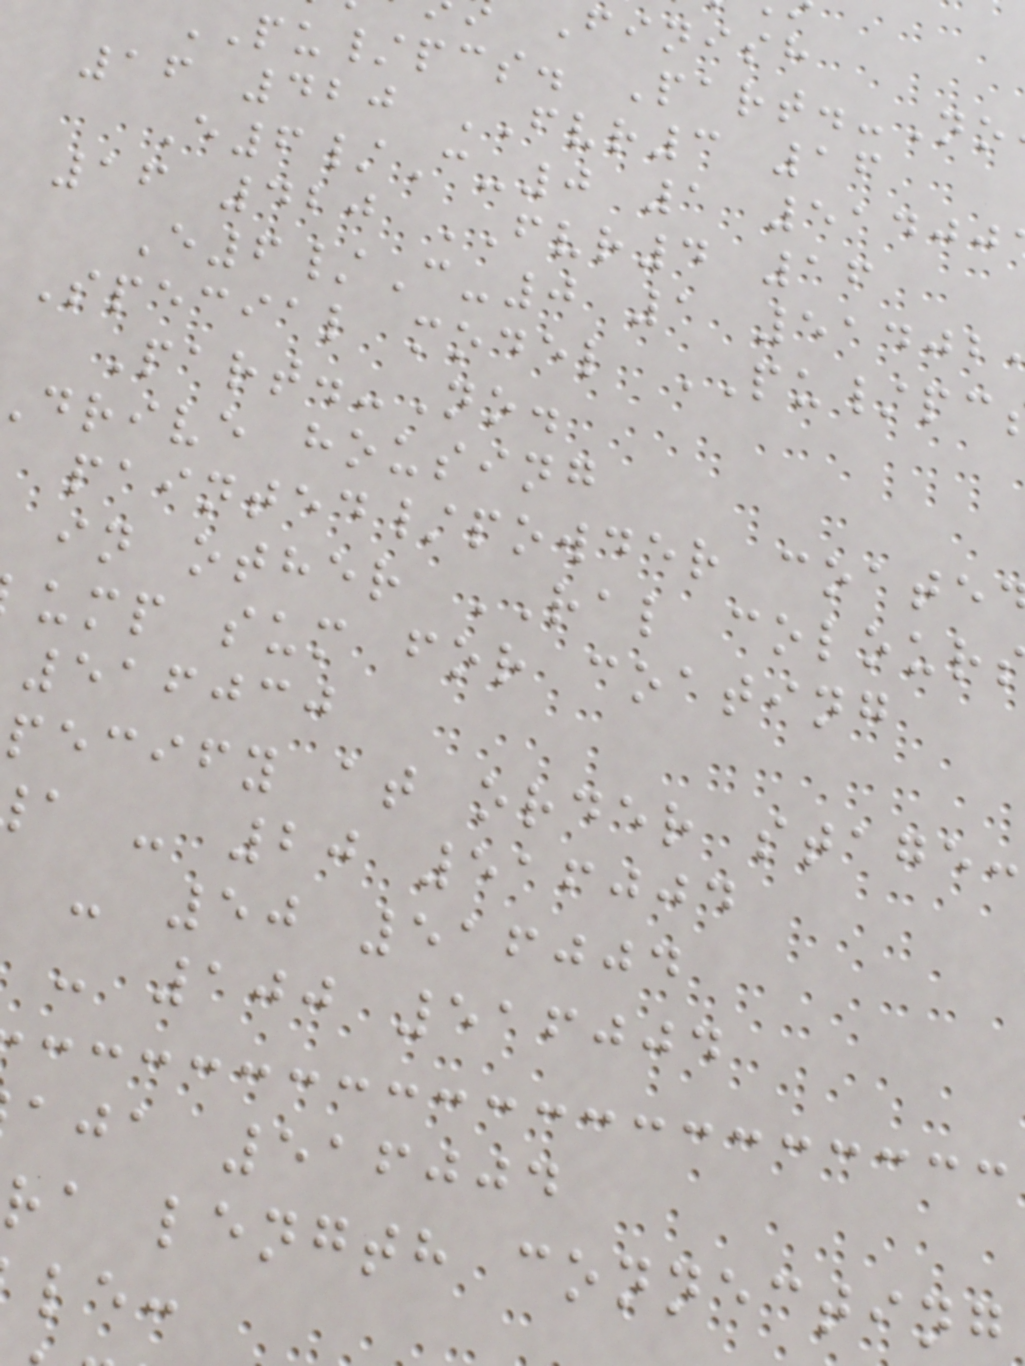Finish
PU/pcs. Part.-No
16 420 FVR3 16
E6/C-0 1 51400
16 420 FVR4 16
E6/C-0 1 51402
Special model PU/pc
Part.-No.
drive housing
painted/powder coate
in other RAL colour
ump sum for coating
516030
pecify at order stage:
a - 20 516004
- 50 516004
- 100 516004
aja 516004
ra length connecting
